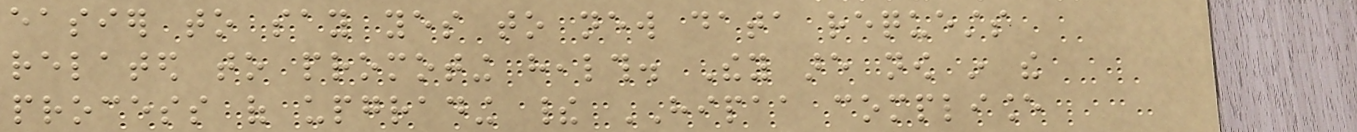easier to say yes to new data requests
related to promoting health. They are now in the
process of upgrading their HIPAA compliance
